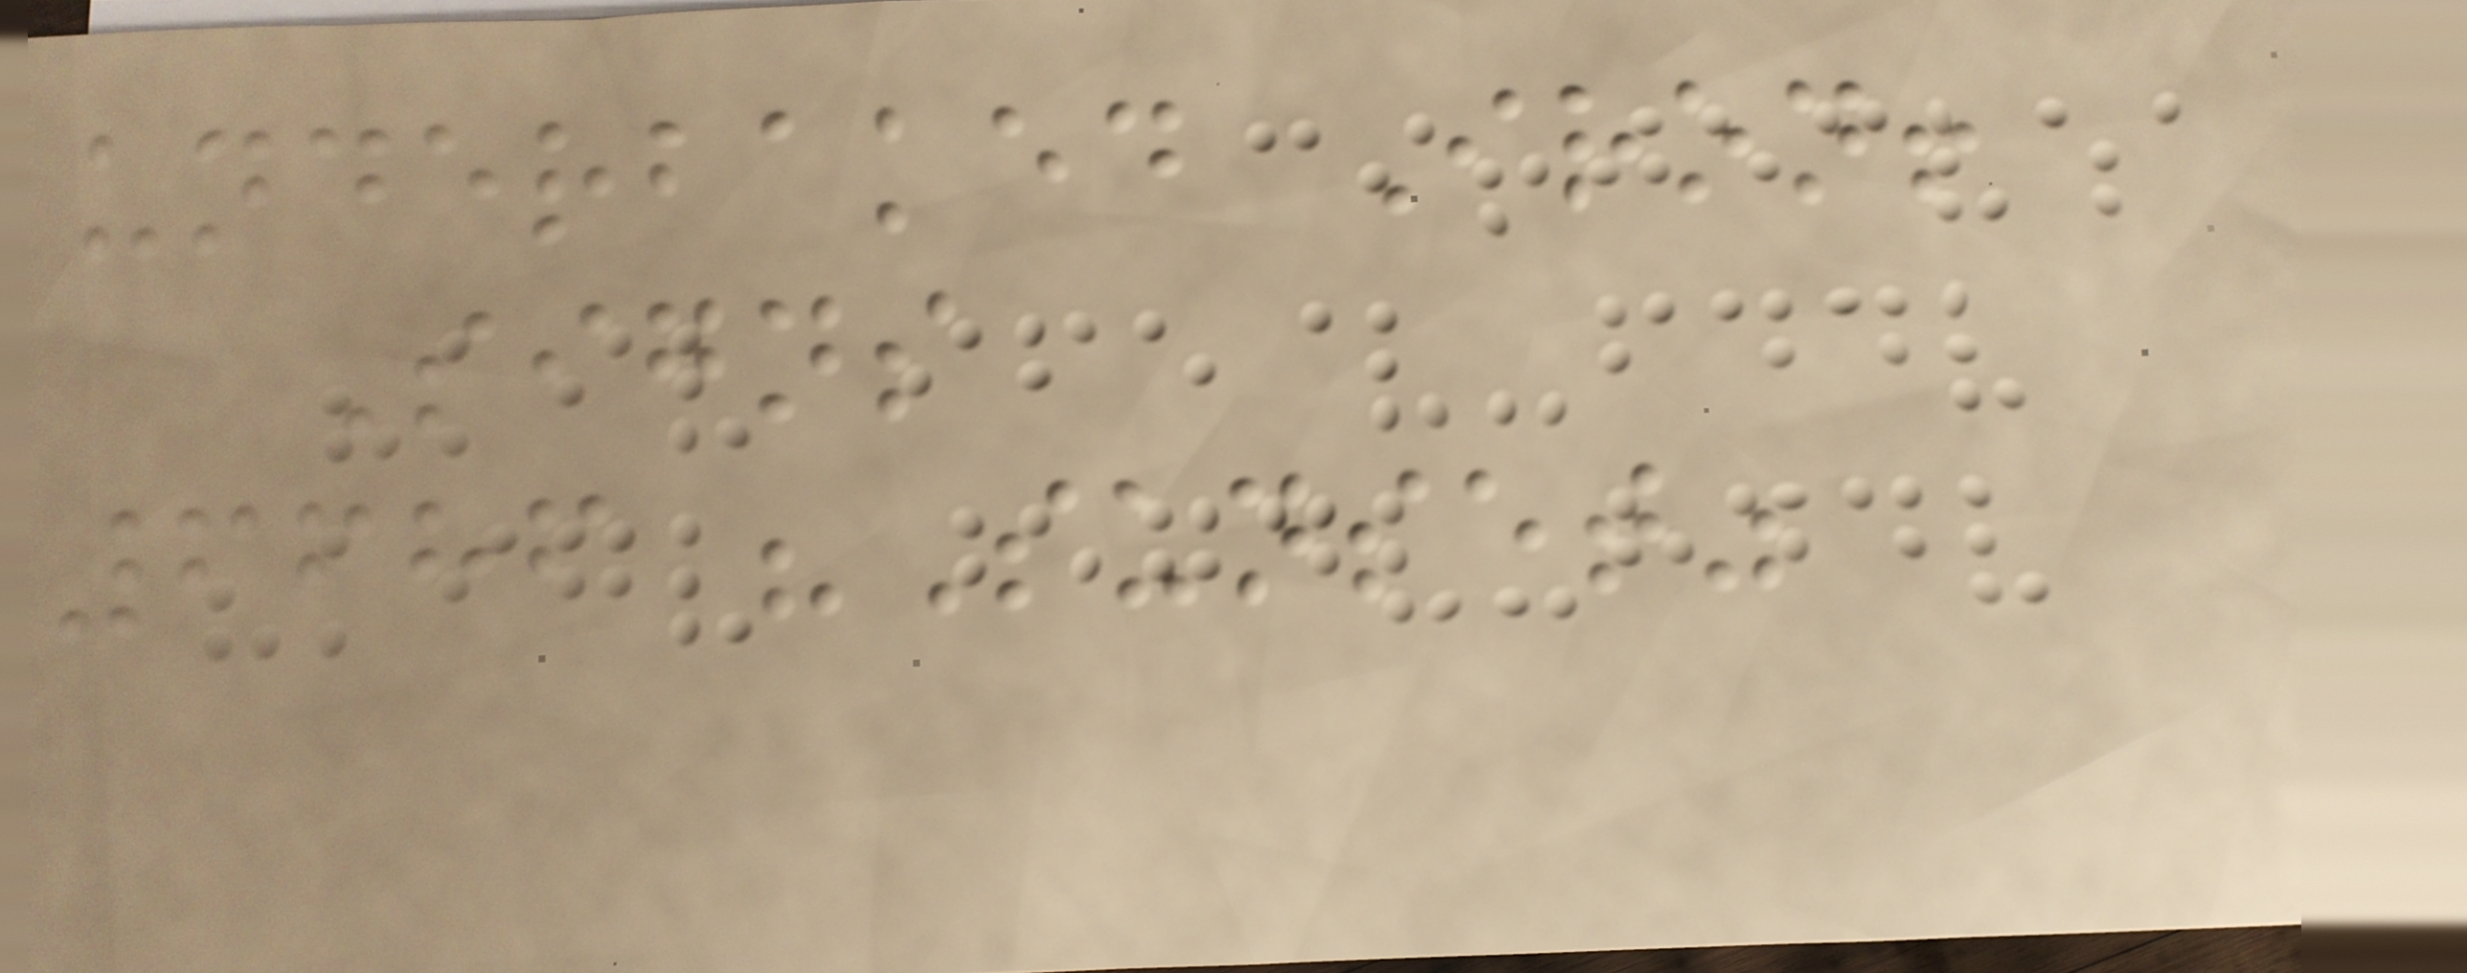underbaked Iron!
Signs
6686 "Sunset"
